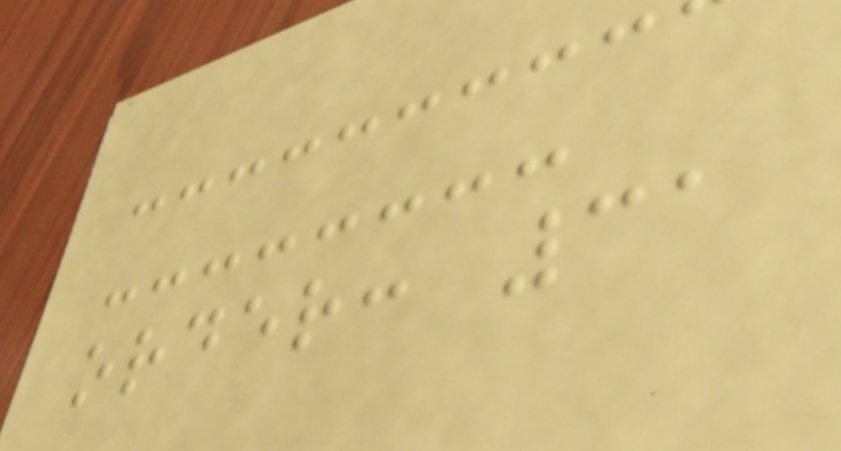order: 31
